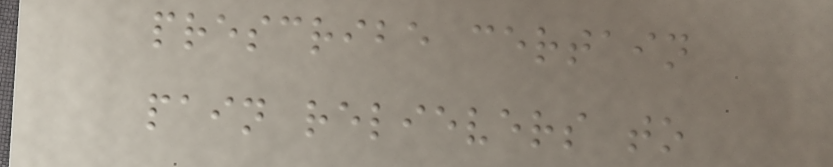prescribe certain
pain relievers to
